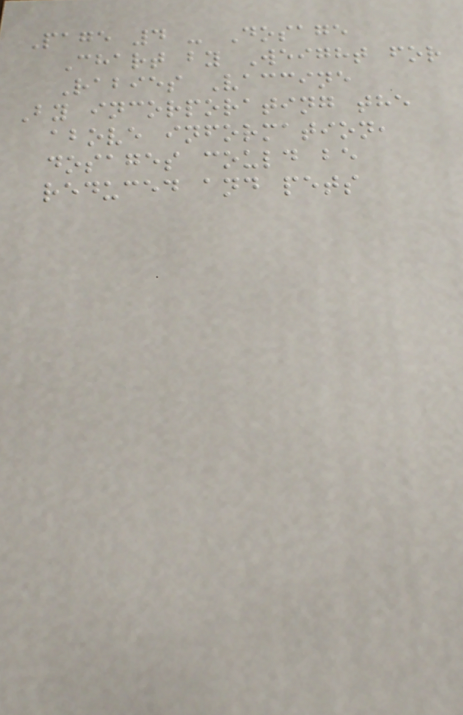Page 4 - Dosage
Chart by Weight for
Rabies Vaccine
By incorporating the
above information,
dosages could be
reduced and pets
